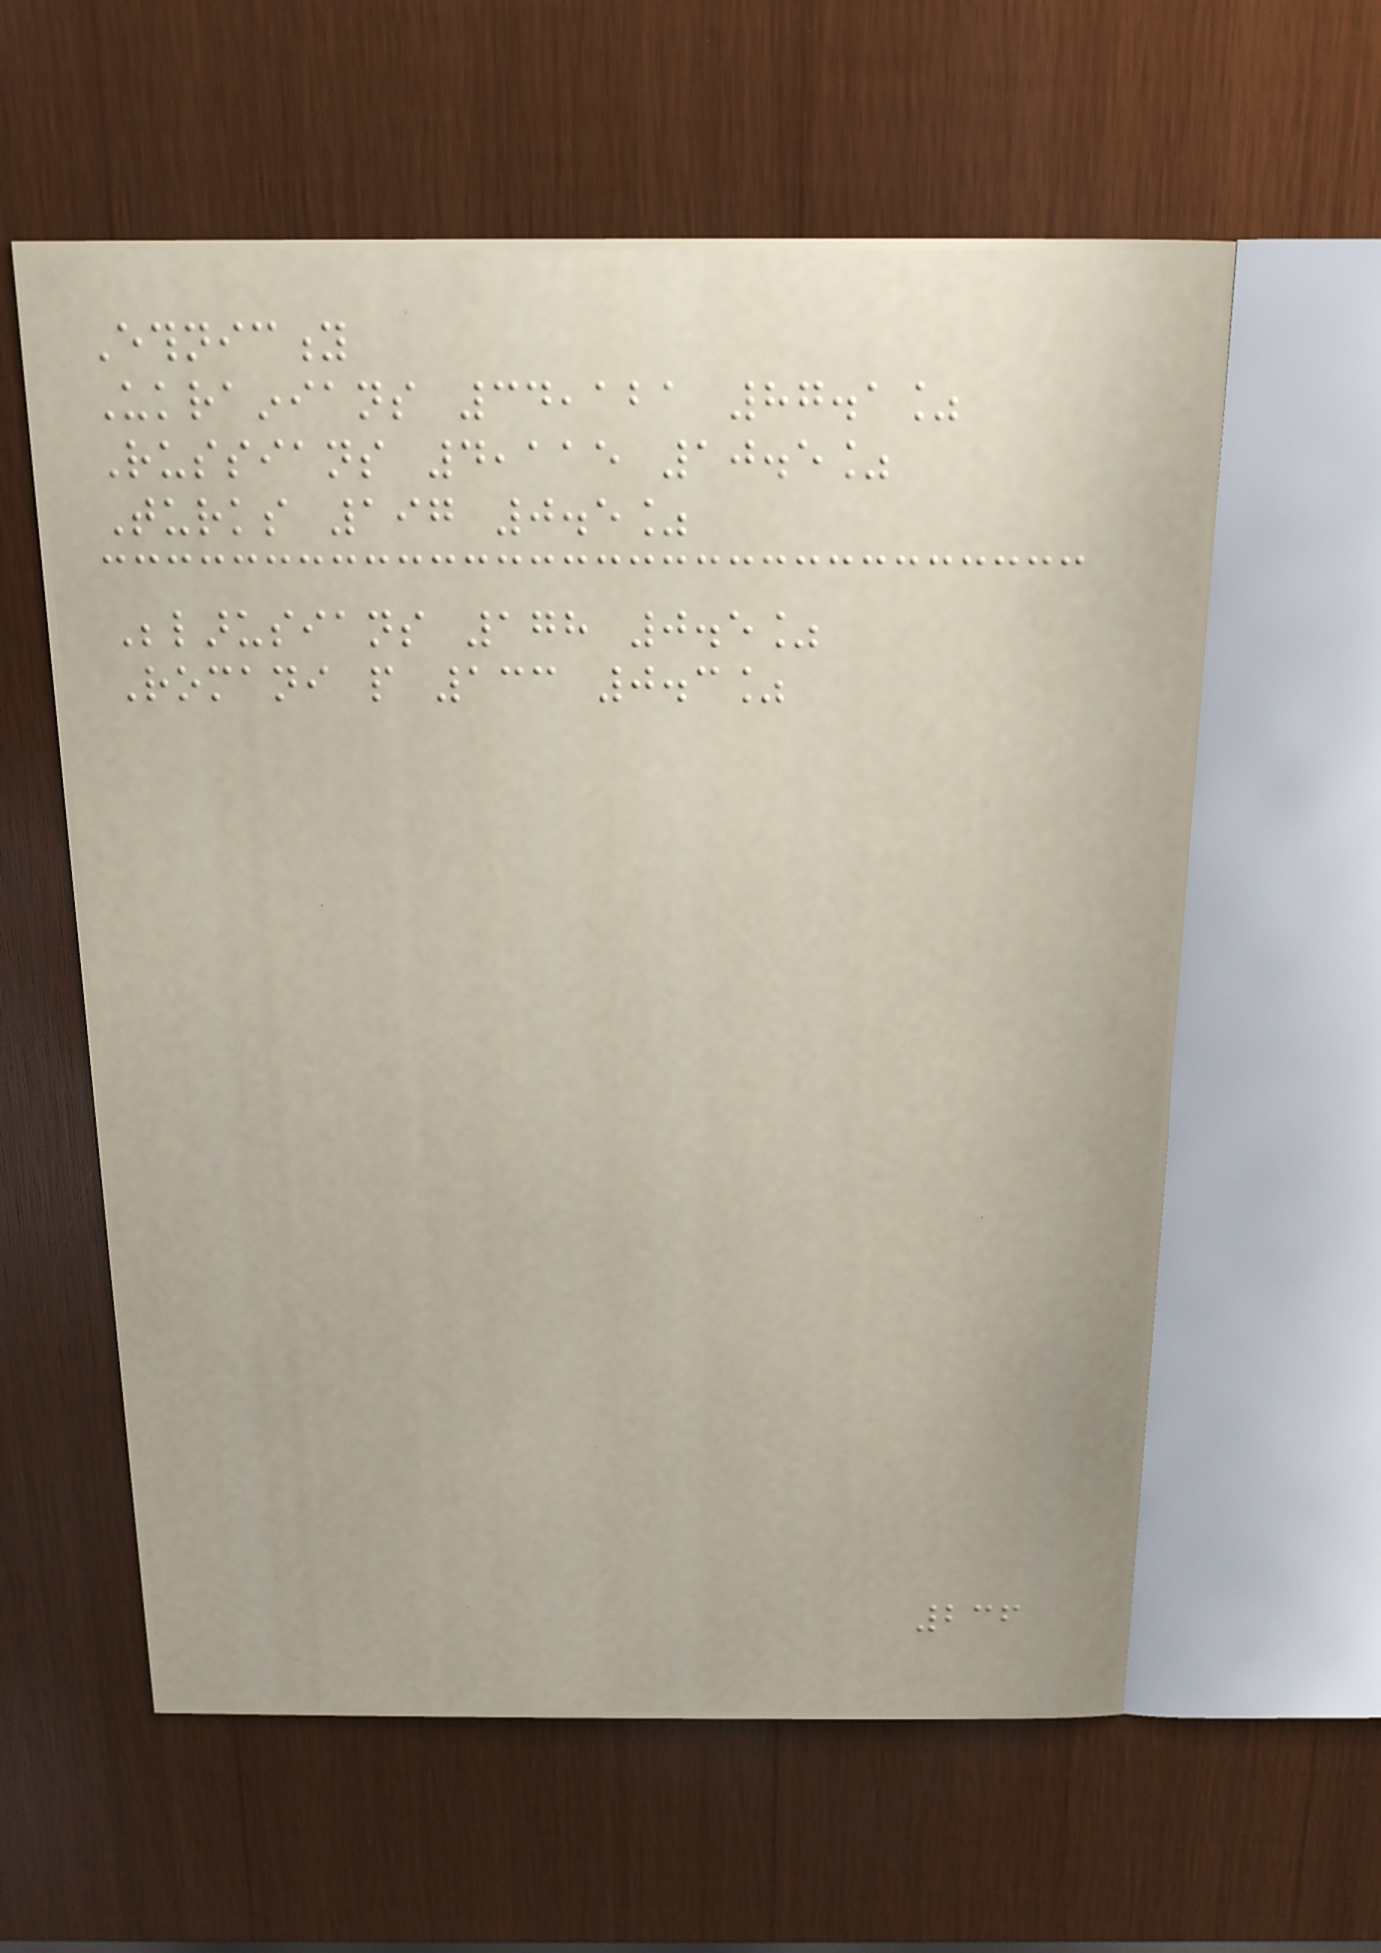Ethnicity
Ukrainians 34,121 87.1%
Russians 4,115 10.5%
Turks 197 0.5%
Belarusians 178 0.5%
Romani people 133 0.3%
236
